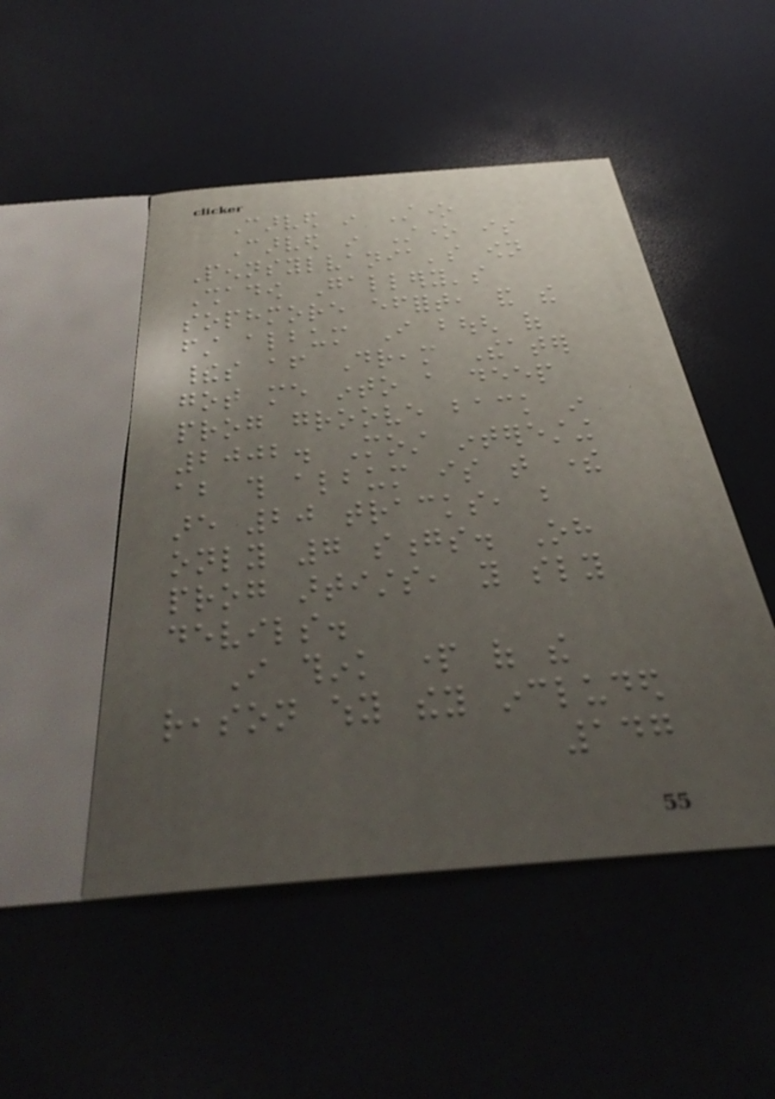Carved in Stone
Carved in Stone is
Pennsylvania's own
Shadow Gallery's
sophmore effort, and the
first album I bough of
theirs after Dream Theater
got me into a deep
prog groove back in
2002. Most interesting
about this album is that there
are 20 tracks, but
only 7 songs. Oh
prog artists, you sly
devils.
I think part of the
reason why they included
147
